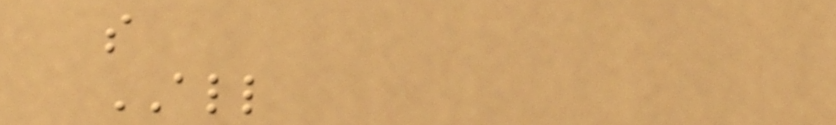s
ALL
